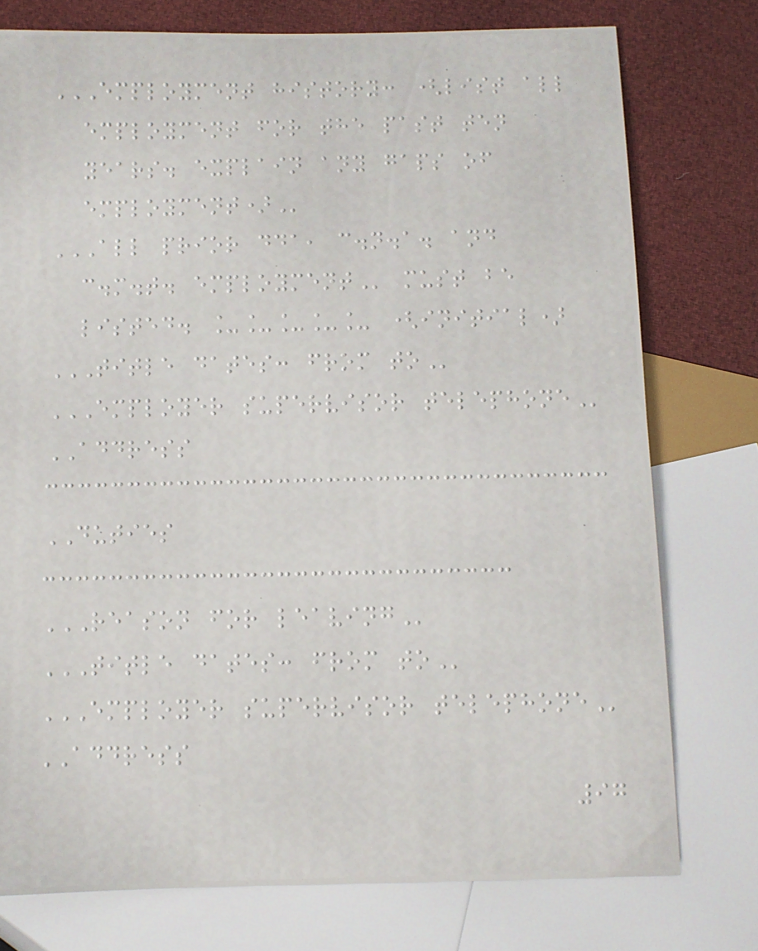EMPLOYMENT HISTORY: (LIST ALL
EMPLOYMENT FOR THE PAST TEN
YEARS. EXPLAIN ANY GAPS OF
EMPLOYMENT)
ALL PRIOR DDA, C.N.A. AND
C.M.T. EMPLOYMENT must be
listed. _____ (initial)
TITLE DATES: FROM TO
EMPLOYER SUPERVISOR TELEPHONE
ADDRESS
DUTIES
REASON FOR LEAVING
TITLE DATES: FROM TO
EMPLOYER SUPERVISOR TELEPHONE
ADDRESS
97
